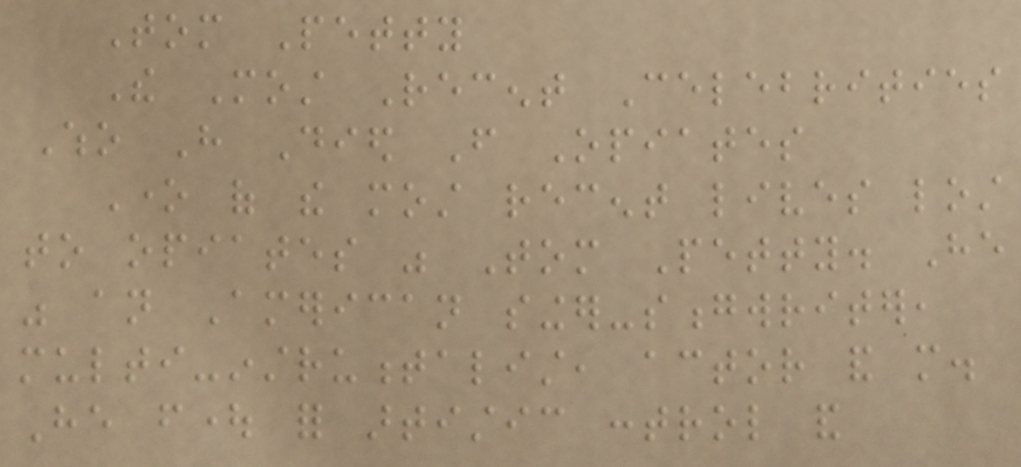Tom Petty
The Most Recent Celebrities
Who Have Died From Opiates
One of the most recent lives lost
to opiates was Tom Petty. He
was an American singer-songwriter,
multi-instrumentalist, actor and more.
He fought for artistic control and
